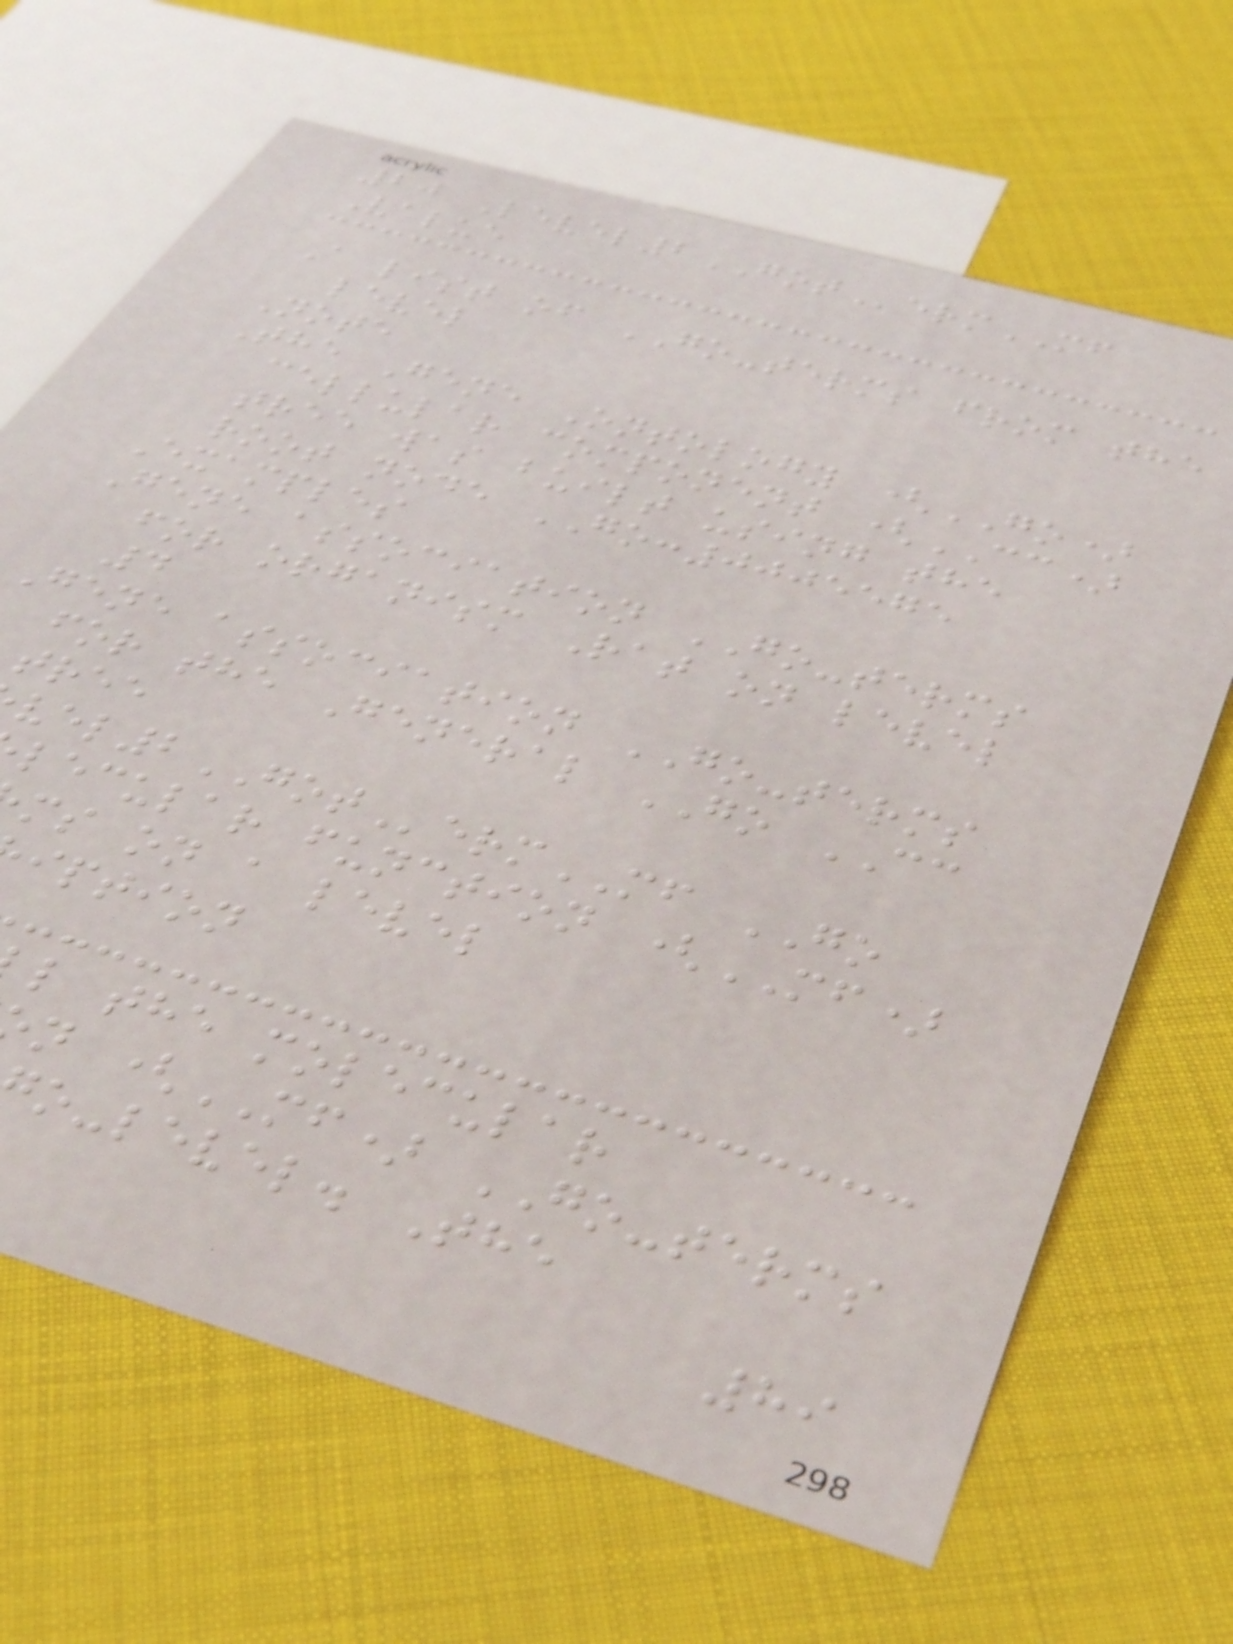20 Level2GOTermMF
Value
A list of GO-terms from the
level
Note
The Gene Ontology (GO)
cellular component (CC)
tree was built using the
root node GO:0005575
Examples
Gene association GO-terms
for organism Rat on level
4
Gene association GO-terms
for the General GO CC
tree
vel2GOTermMF GO
lecular function (MF)
ms on a level
iption
l the molecular
n (MF) GO-terms
o-level. The
89
